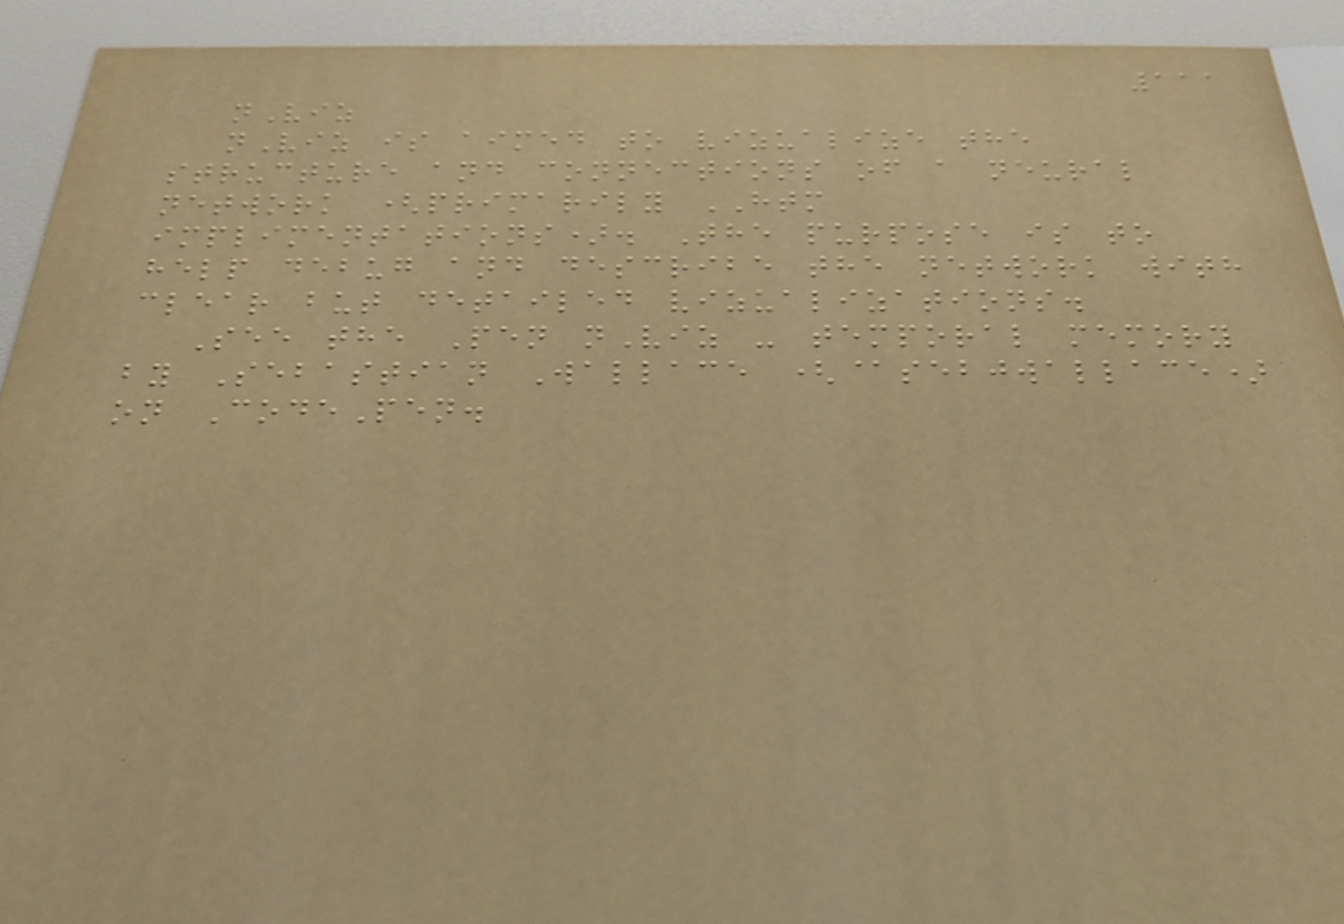111
nViz
nViz is aimed to vizualize the
structure and connections of a neural
network (primarily HTM
implimentations). The purpose is to
help debug and describe the network with
clear but detailed vizualizations.
See the Pen nViz - temporal memory
by Sebastian Wallace (@sebjwallace)
on CodePen.
